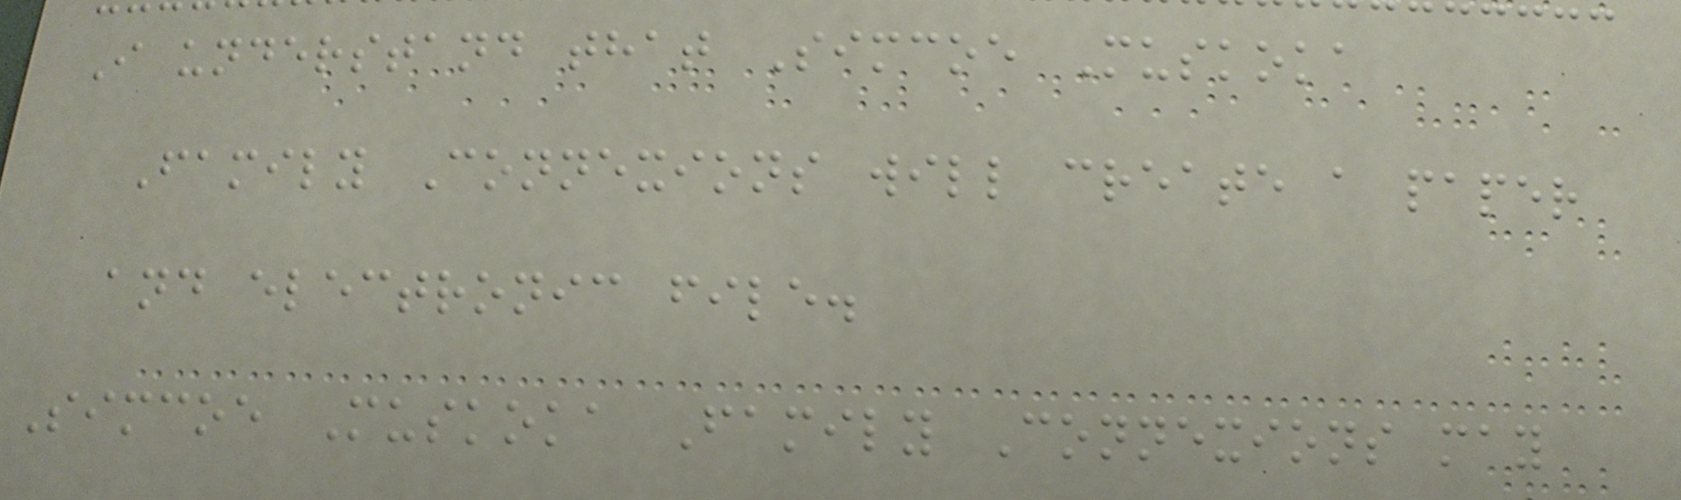I understand that Simcoe Muskoka
Family Connexions will create a paper
and electronic file.
Simcoe Muskoka Family Connexions may
